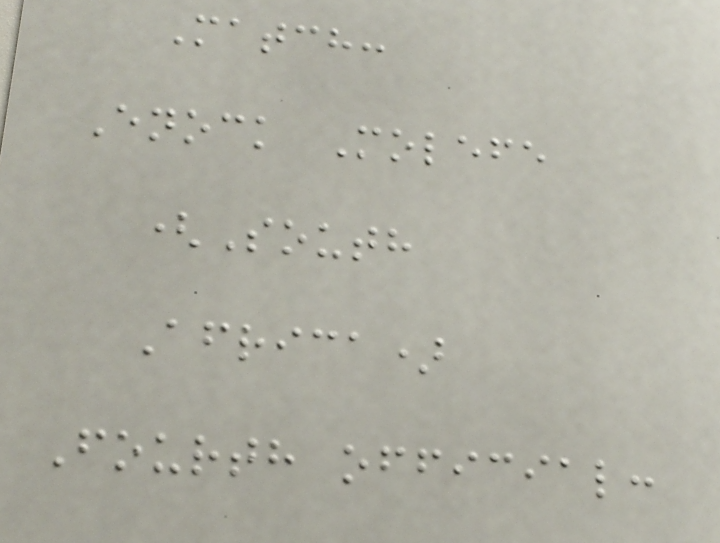Match:
Enock Molefe
(South
Africa)
Fourth official:
